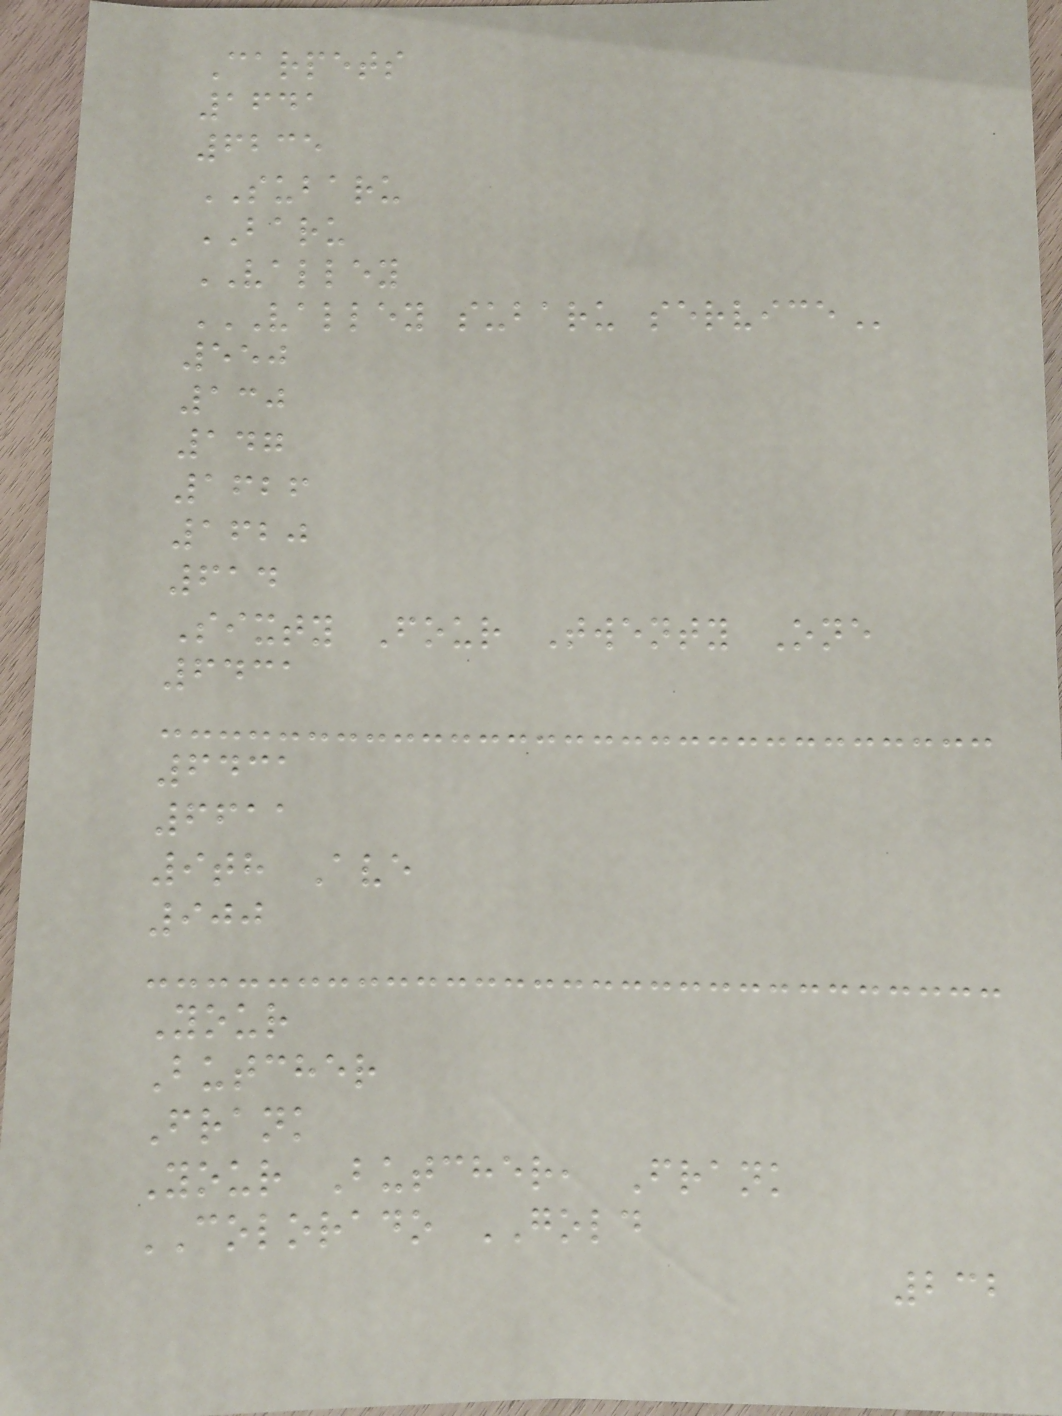Carpets
1641
6235
SUBARU
BARU
VALLEY
VALLEY SUBARU SERVICE
550
130
147
1626
1620
614
Sixty Four Twenty One
6431
6431
6611
9th Ave
900
Your
Butcher
Frank
Your Butcher, Frank
COLORADO GOLD
232
